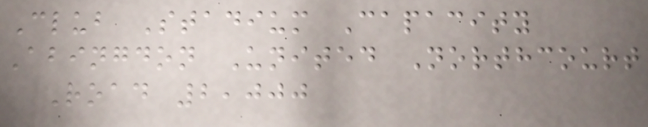Club Stadium Capacity
Abingdon United Northcourt
Road 2,000
